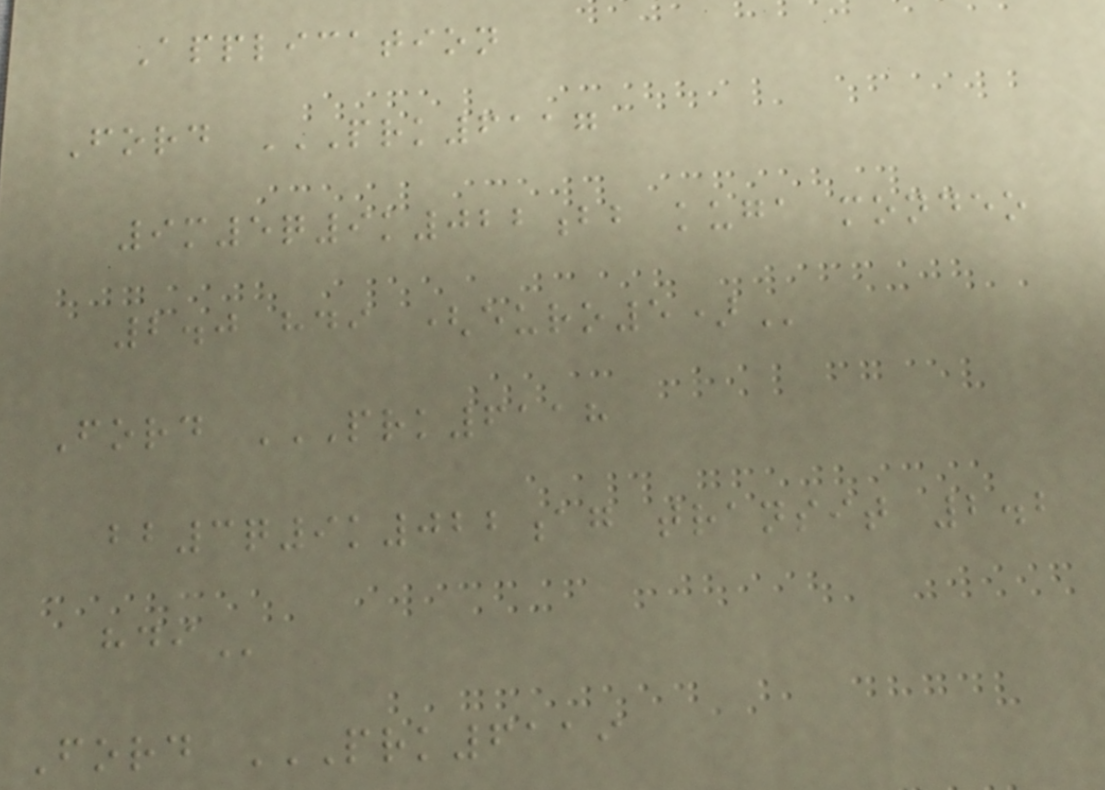Application
Ford PRK6117
9M5Q9K022BB KUGA MONDEO
2.0 HDI (EURO5)
Ford PRK6118
BB3Q9K022AG TRANSIT 2.2
HDI
Ford PRK6119
